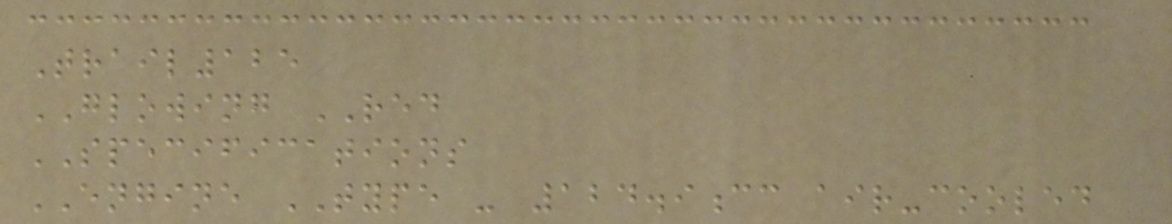Trail125
GLOWING RED
SPECIFICATIONS
ENGINE TYPE - 124.9cc air-cooled
